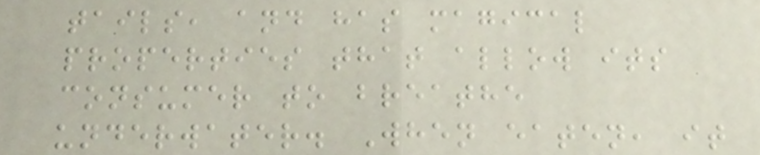tails, and has magical
properties that allow its
consumer to breathe
underwater. When eaten, it
